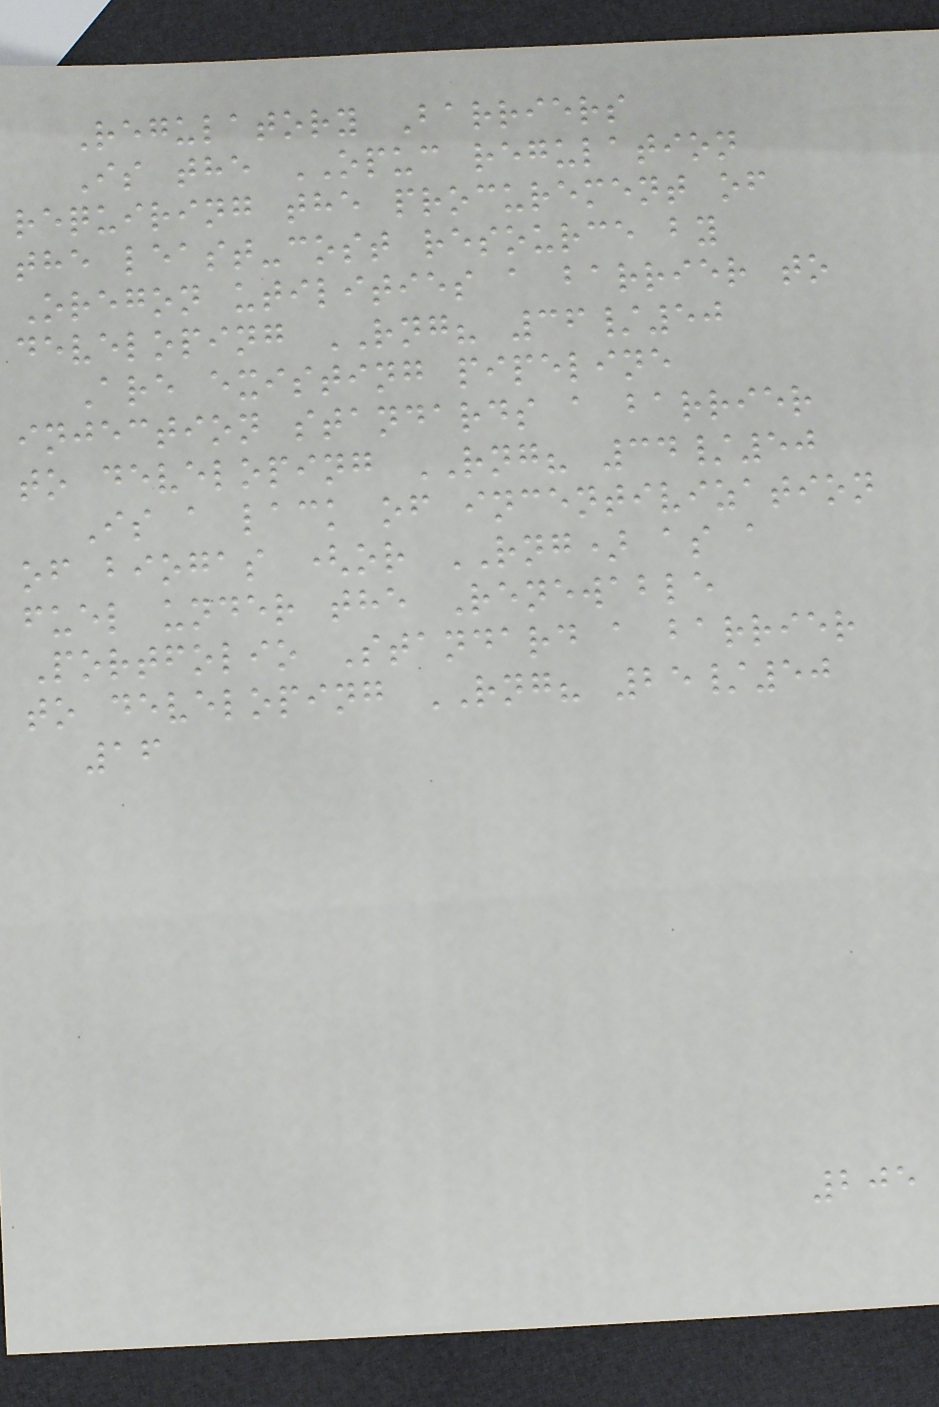Regulatory Barriers
Is the OPUC regulation
requiring the procurement of
the least-cost resource by
Oregon utilities a barrier to
developing RNG? 36/50
Are existing pipeline
injection standards a barrier
to developing RNG? 34/50
Is a lack of incentivization
of biogas (or RNG) as a
fuel under the Renewable
Portfolio Standard a barrier
to developing RNG? 25/50
16
205
